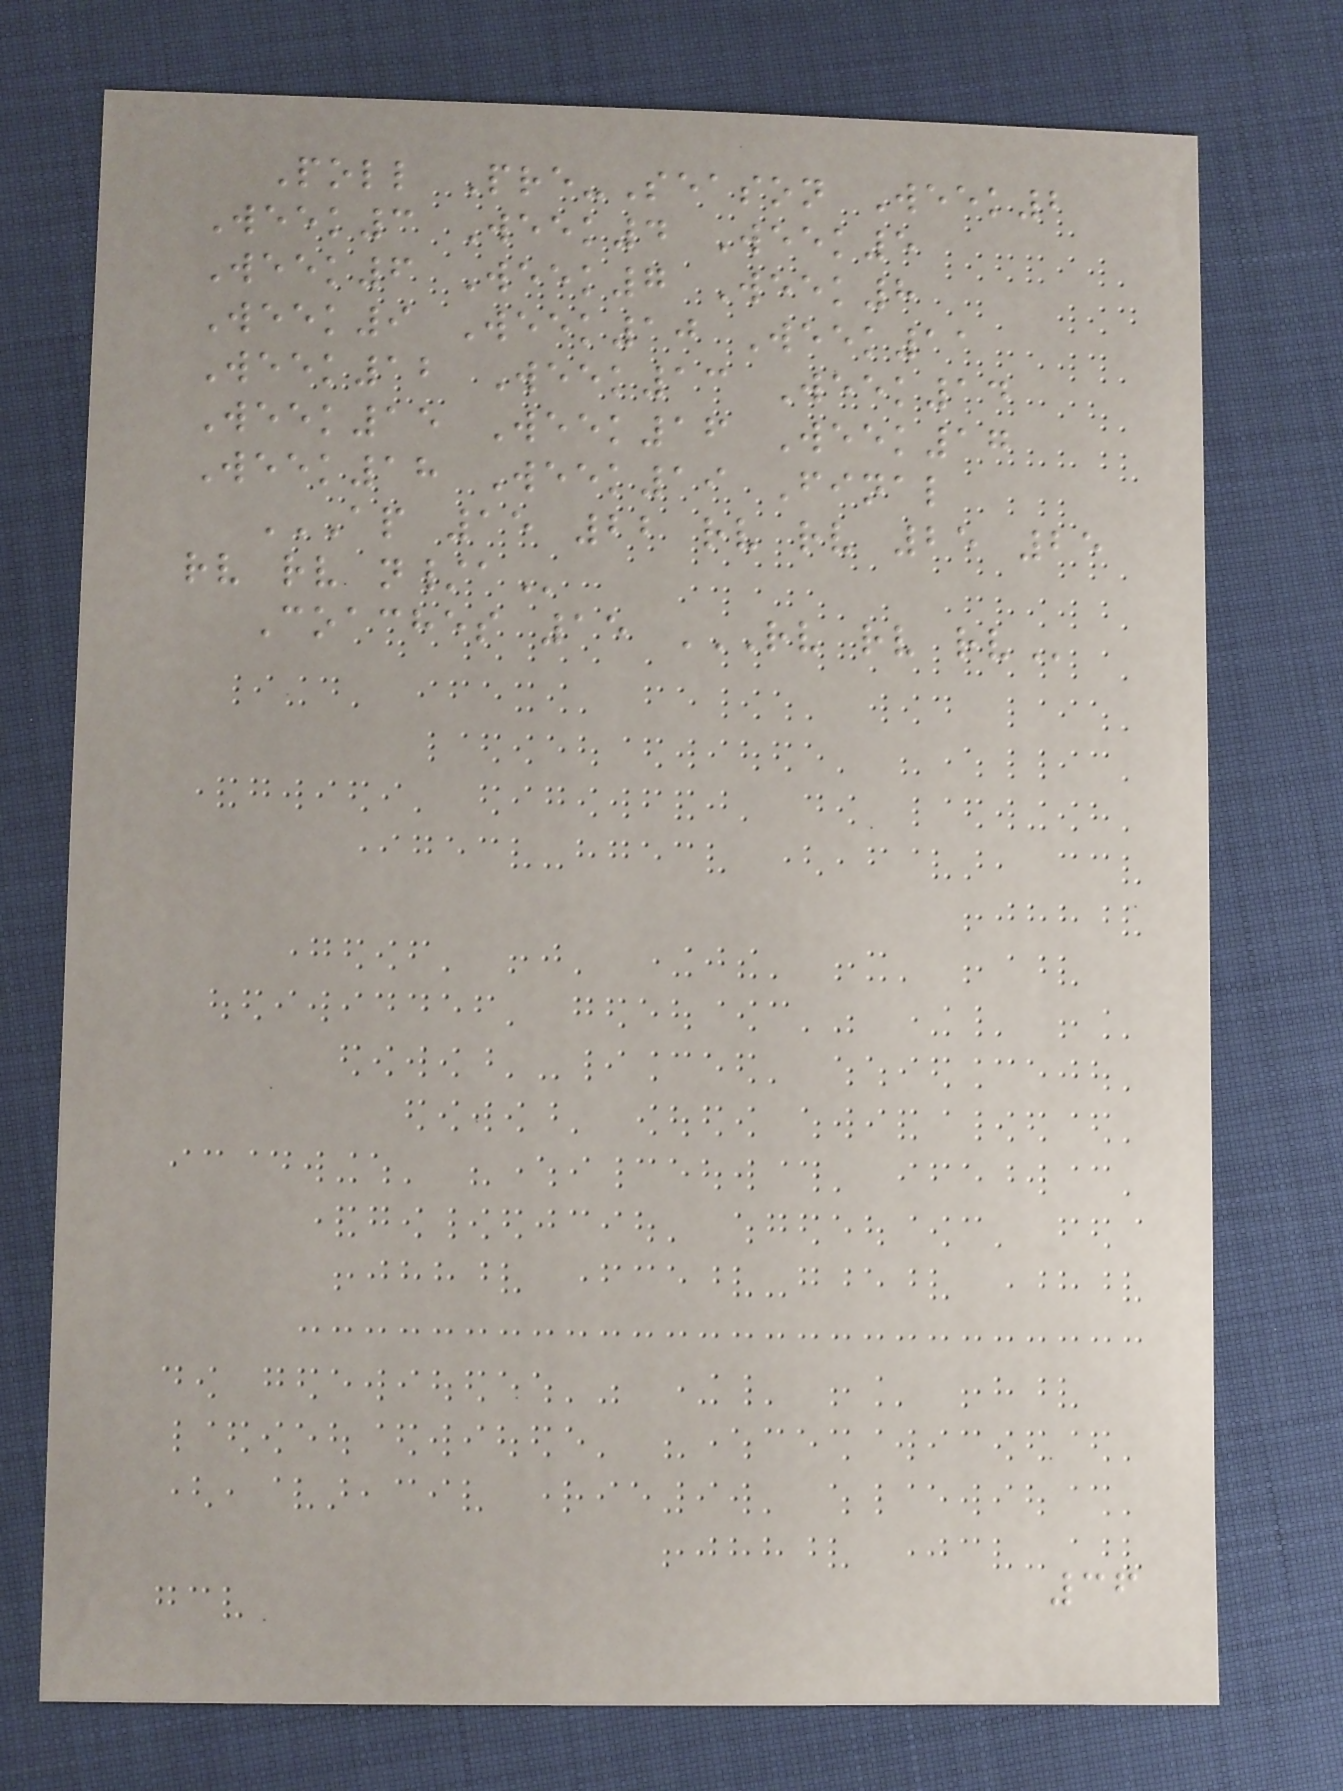Poll Pre-Season Week2
Week3 Week4 Week5
Week6 Week7 Week8
Week9 Week10 Week11
Week12 Week13 Week14
Week15 Week16 Week17
Week18 Week19 Final
AP 15 22 RV RV 25 25
RV RV N/A
Coaches 15 RV RV RV
36
